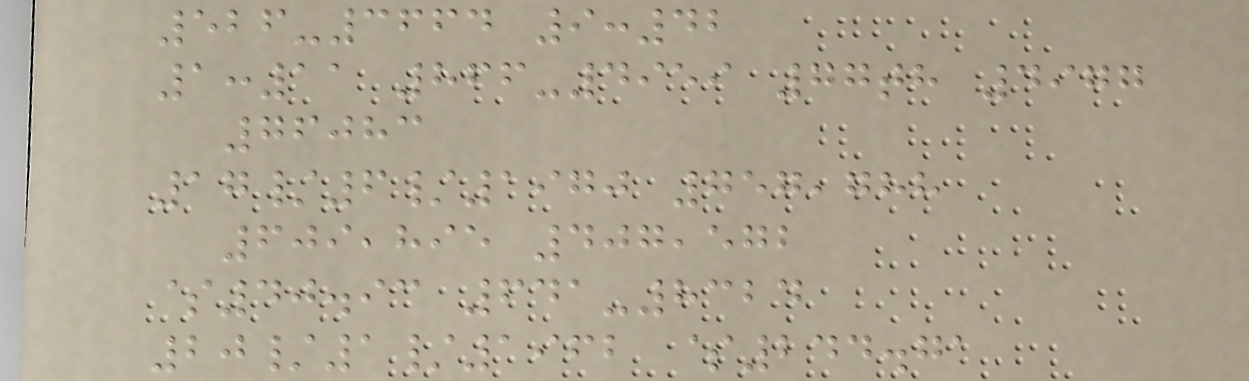526-3664 9:42
1:11 866-4959 77th 4977
76083
17/6/1970 757,788
609,895 407,572
$40.93 641-8324
20/1/1962 $244.71
